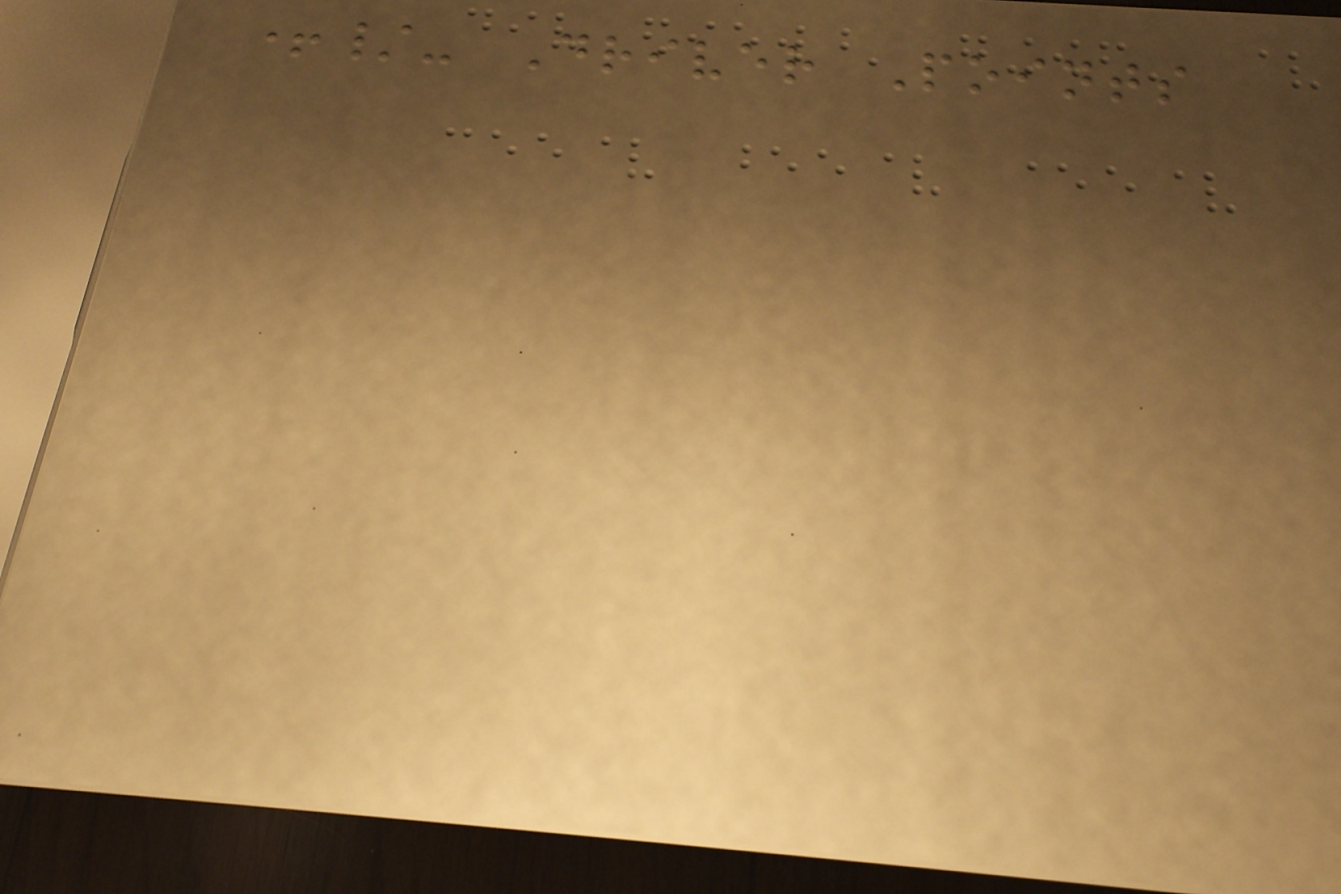+/- Driver Points
